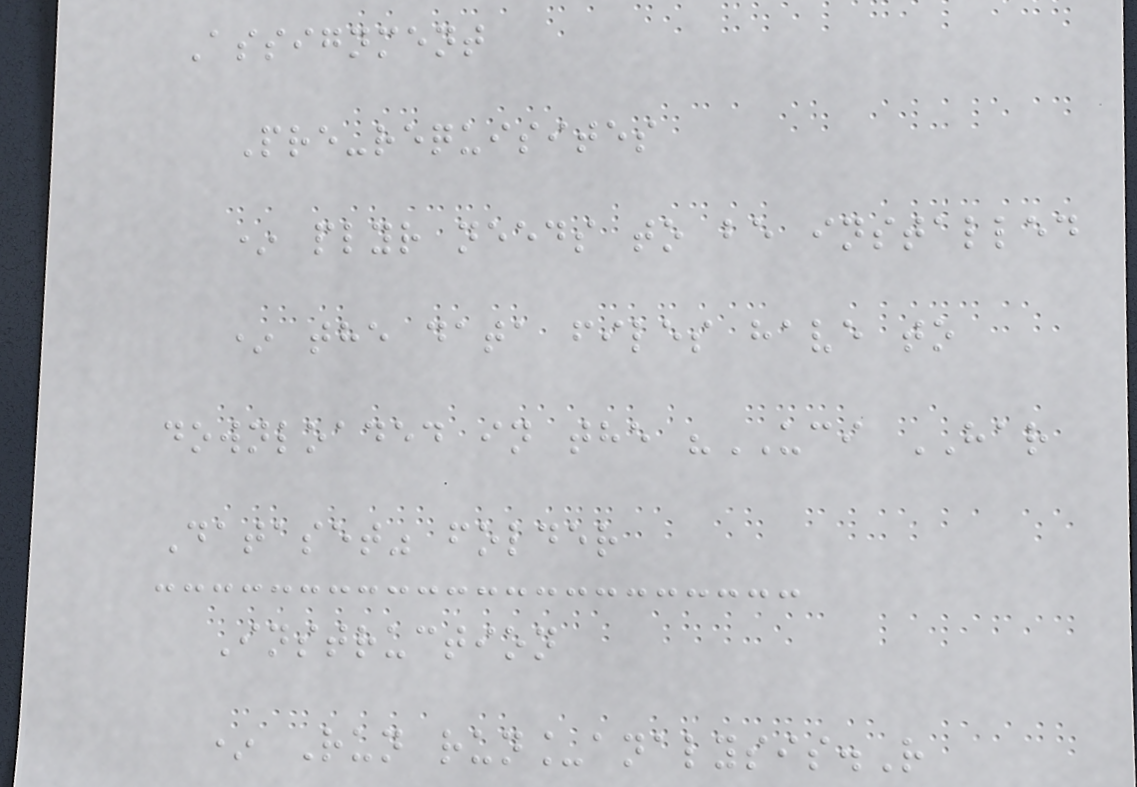Assignment
Pre-requisites
* plyr needs to be installed
* the data files have to
downloaded in the "UCI HAR
Dataset" folder
Instruction
* Run run_analysis.R
